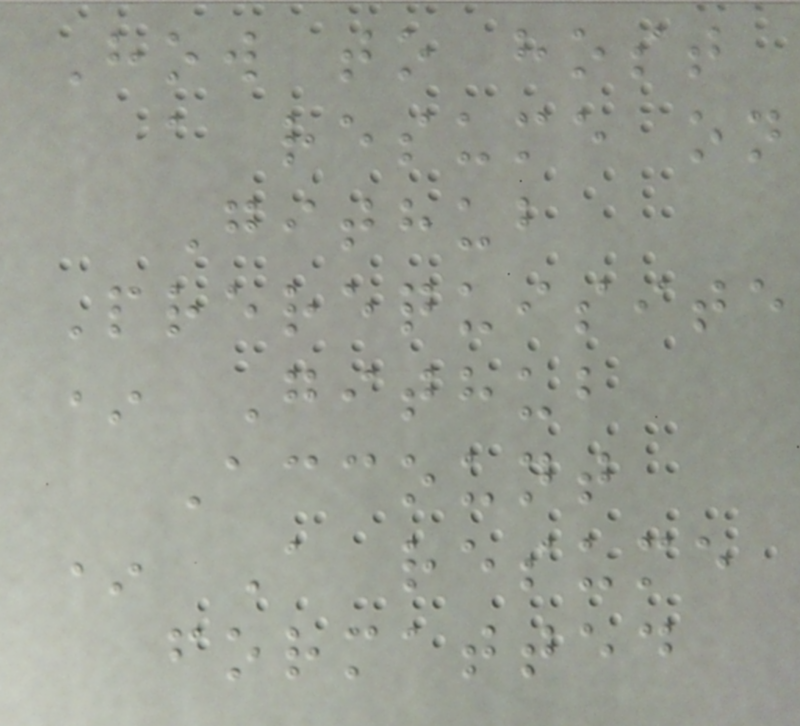How to host
a resume on
Github
Prerequisite
* Github
Account
* A resume
formatted
